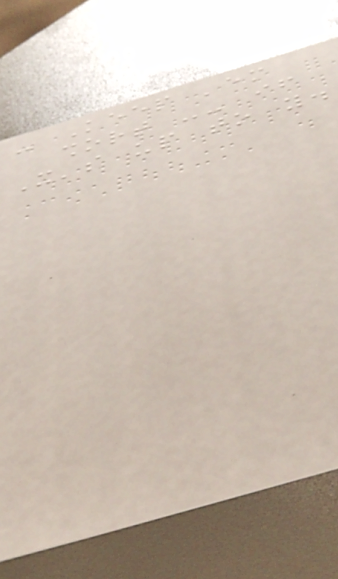- Keep 'em
short -- if
It's up to you.
